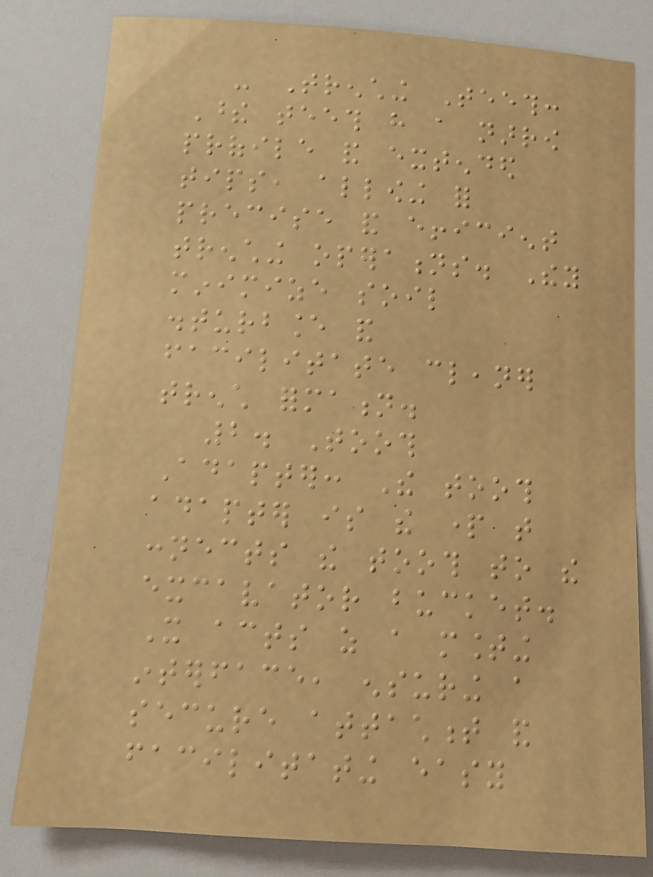- Trenching Teeth:
These teeth have a narrow
profile and extended
tips, allowing for
precise and efficient
trenching operations. They
minimize soil
disturbance and
facilitate cleaner
trench formation.
2. Tooth
Adapter: The tooth
adapter is the part that
connects the tooth to the
excavator bucket.
It acts as a mounting
interface, ensuring a
secure attachment and
facilitating easy
